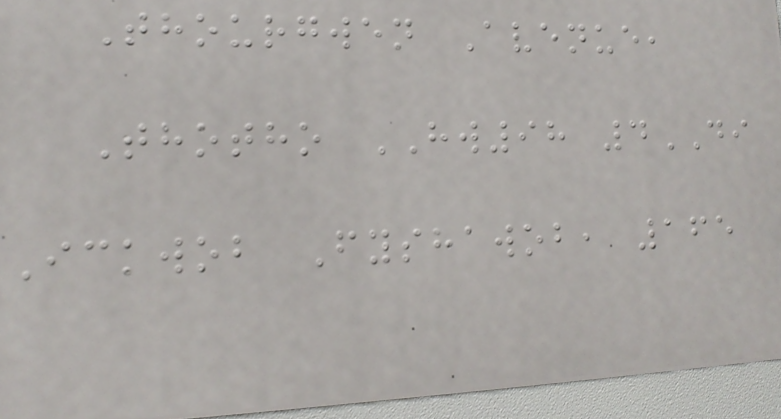Thourgwen Avenue,
Thotho HW98 4DI
Ickwob Fyshawob, 165
